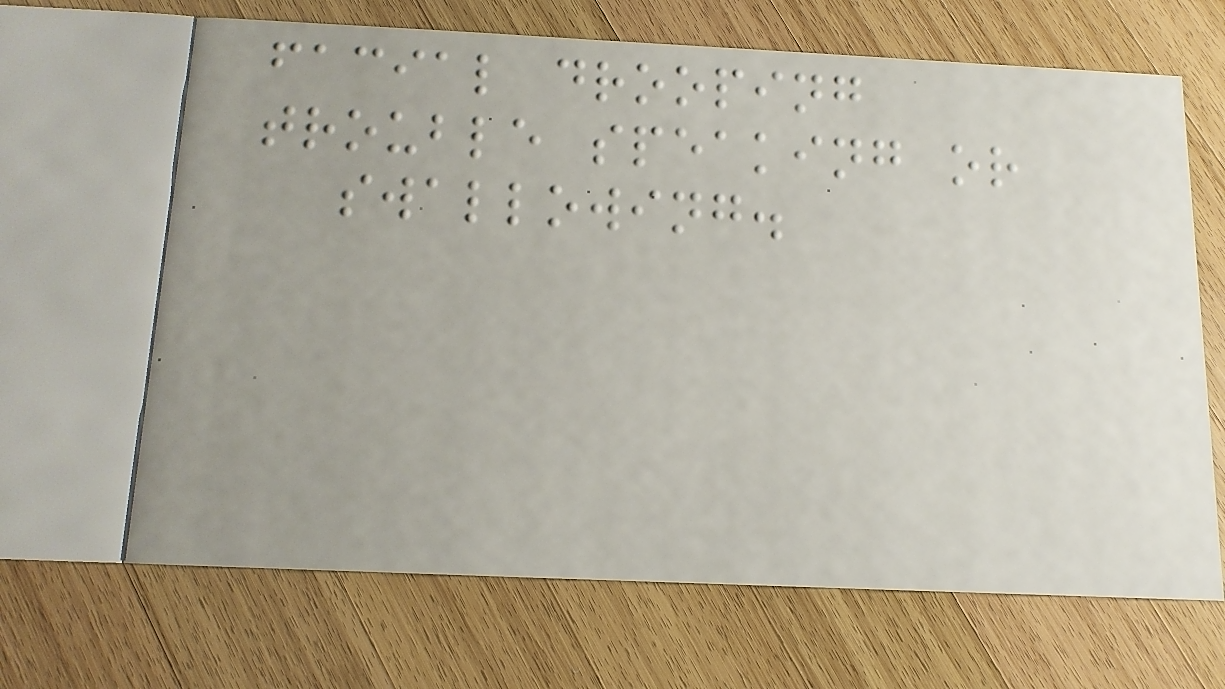facial drooping
trouble speaking or
swallowing.
